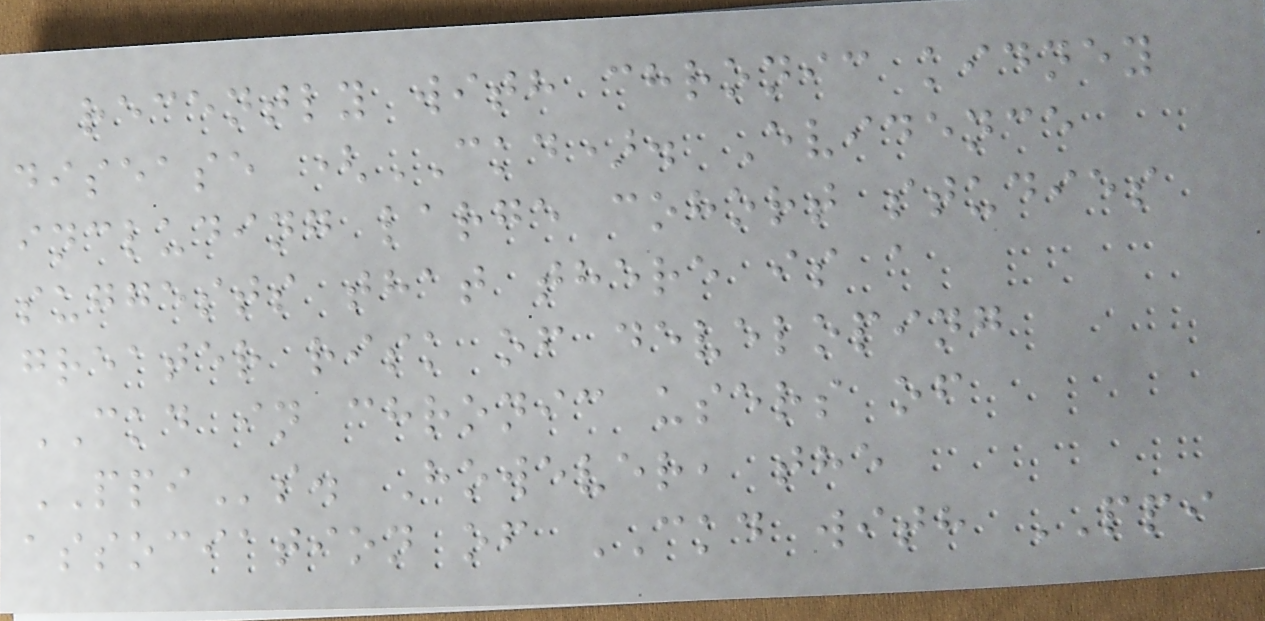recently with chronic kidney
disease (CKD). Evidence
including large cohort studies
suggests that there is a
greater risk of developing
CKD in chronic users of
PPIs. However, the
association of CKD with PPI
